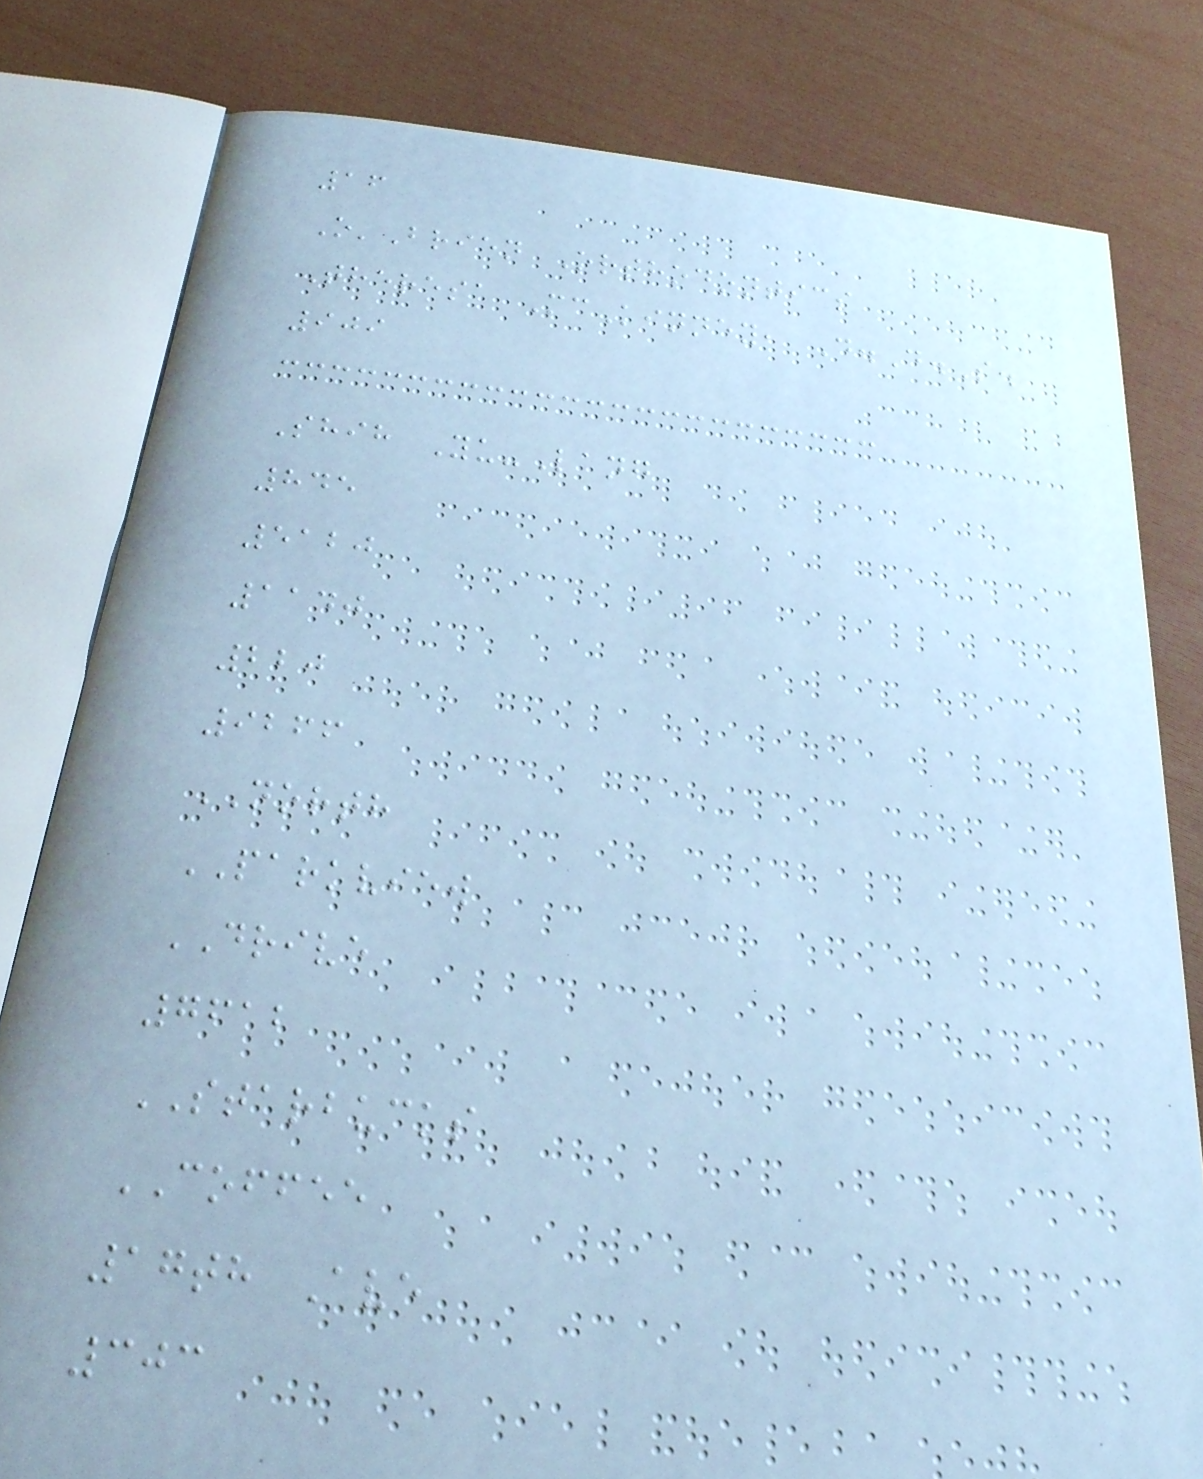16
O'Brien Orthodontics
Theresa McKinney, D.D.S.
909
Shih Yu-Lang
845
5120
1140
220
9266
NORTH
PARKVIEW
DRIVE
7612
STARBUCKS
COFFEE
17th Ave
303
